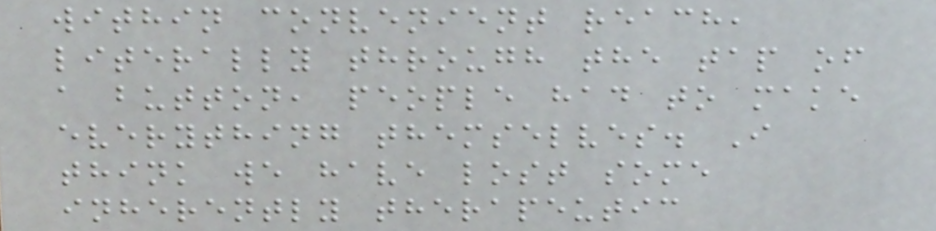within convenient reach,
literally through the tap of
a button, people had to make
everything themselves. I
think we have lost some
inherently therapeutic
